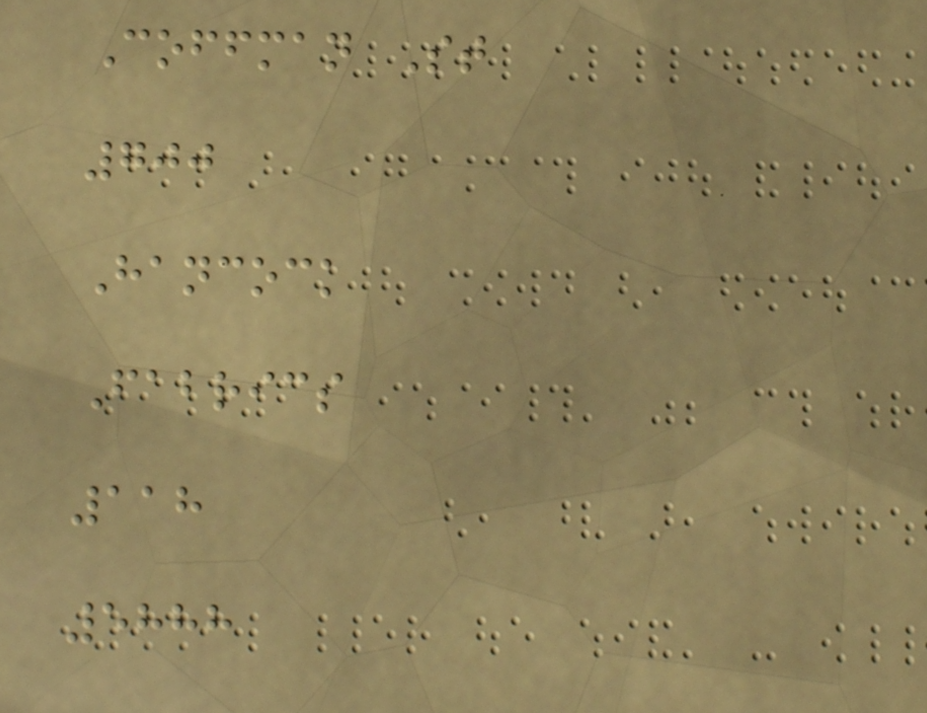Coffman St
700
Hancock
Fabrics
118
5888
